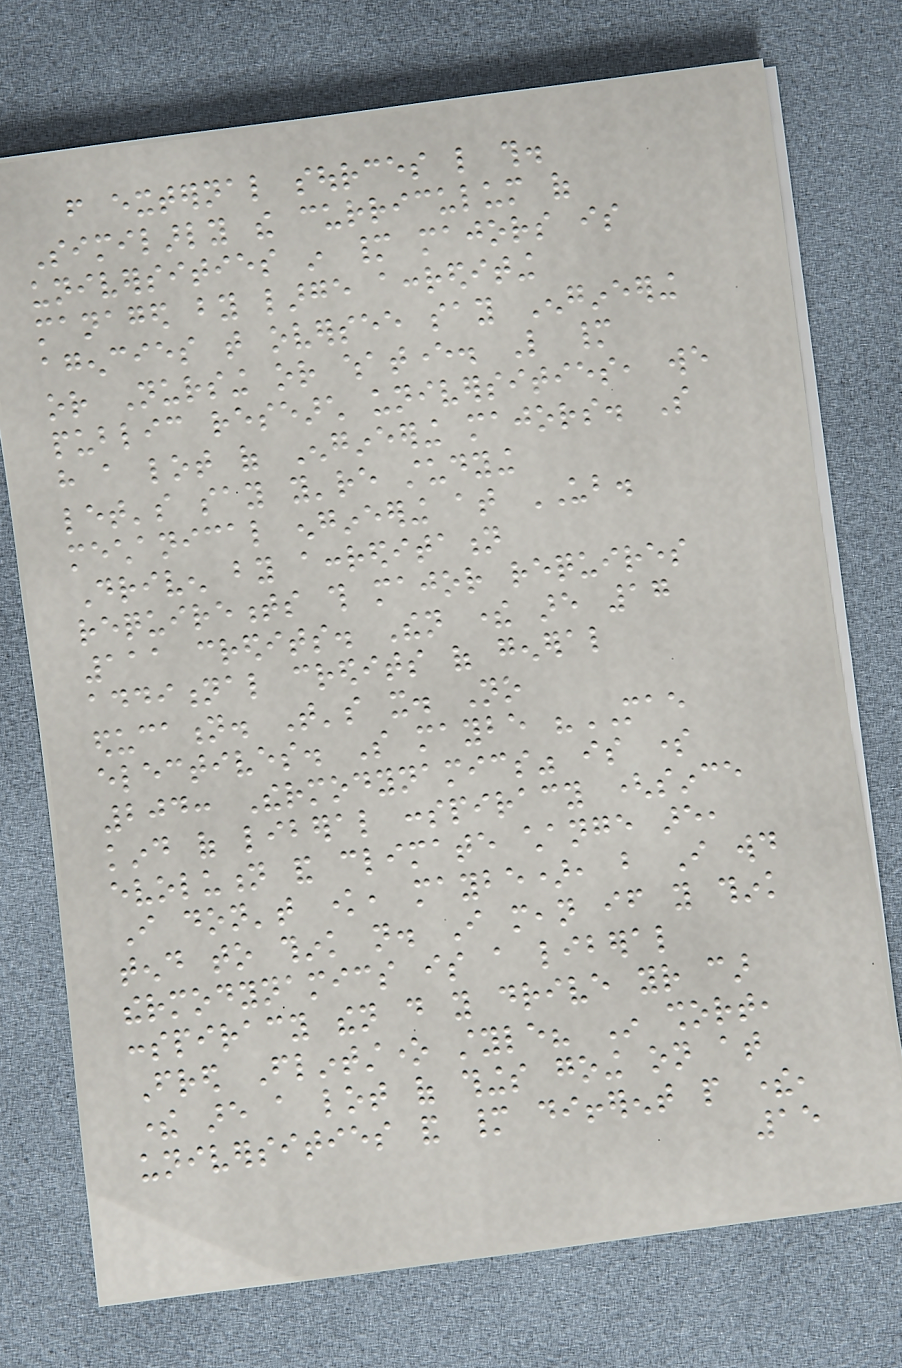from external sources like this.
Similarly the curriculum of
universities in many majors is
managed by large accrediting
agencies that oversee say Engineering
or Nursing or whatever. Like many
public research universities, we
have a lot of Engineering majors. So
let's say you're studying
mechanical engineering at UB.
Driven by accreditation
requirements this major requires
111 credits. Then there are 17
additional credits of general
education. That's it. No
electives. So maybe "MAE
204: Thermodynamics" is some
kind of liberal conspiracy (since
evolution and climate change are,
I don't know, maybe), but I would
tend to think not. I mean if you think
thermodynamics is a liberal
conspiracy then do you drive your car
Fred Flintstone style? In short,
there are a lot of things going on at
universities and many different people there,
15
